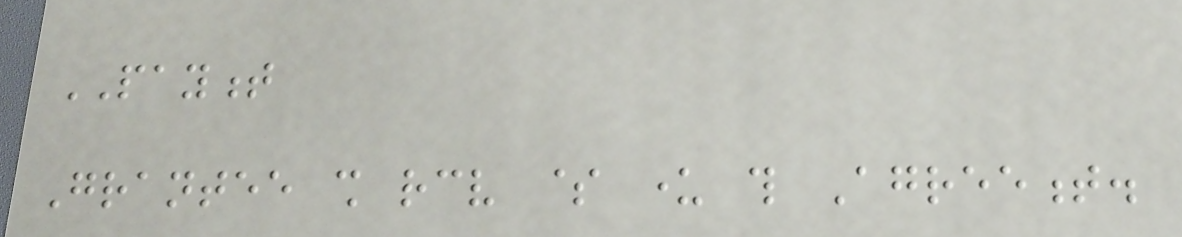PAYMENT
Grantee shall receive $ under this Agreement.
